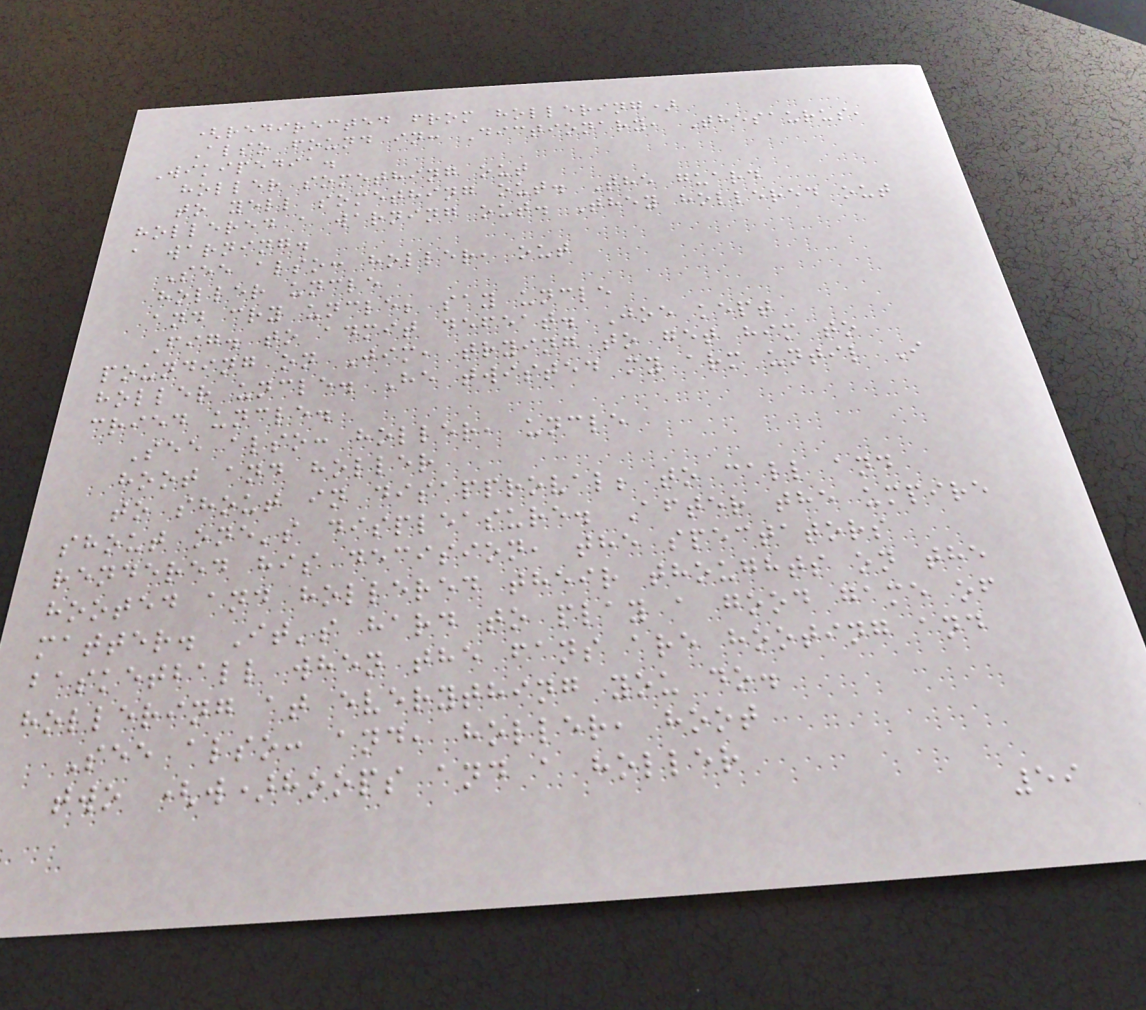(redirected from hollering)
Also found in: Dictionary, Thesaurus,
Wikipedia.
holler something out
to yell something out. The guard
hollered a warning out. They hollered out
a warning.
See also: holler, out
holler uncle
and cry uncle; say uncle
Fig. to admit defeat. Joe kept
pounding on Jim, trying to get him to
holler uncle. He twisted my arm until I
cried uncle.
See also: holler, uncle
hoot and holler
to shout in disapproval; to call and
shout one's displeasure. After the umpire
rendered his decision, the spectators
hooted and hollered their thoughts on the
matter. It's hard to play a good game of
basketball when the fans are hooting and
hollering at everything you do.
See also: and, holler, hoot
two (w)hoops and a holler
59
